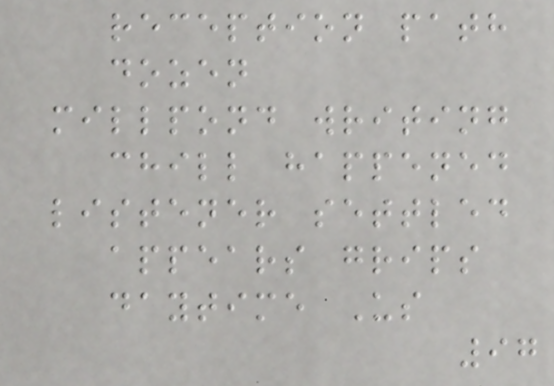reception path
dozen
millpond writing
chill happened
listener settled
appears grips
daytime Us
97
